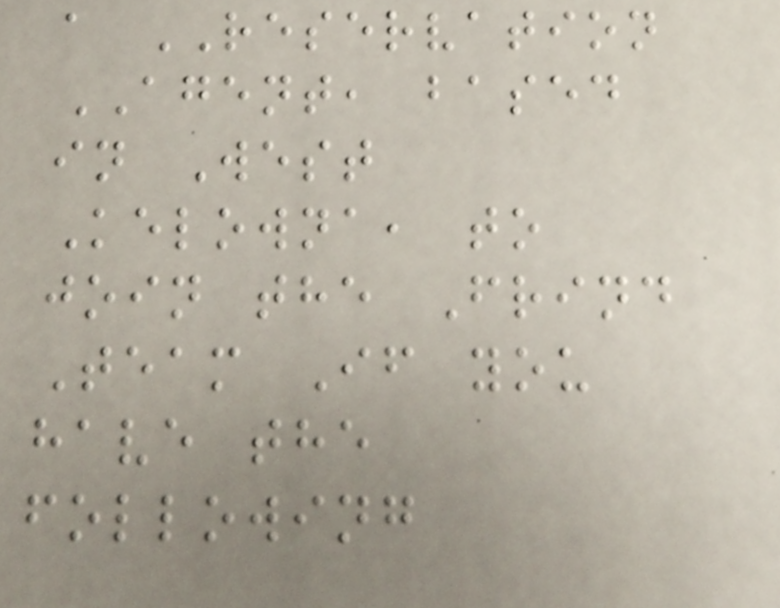a RESERVATION
AGENT, based
in West
Kelowna, to
join the Frind
Team If you
have the
following
